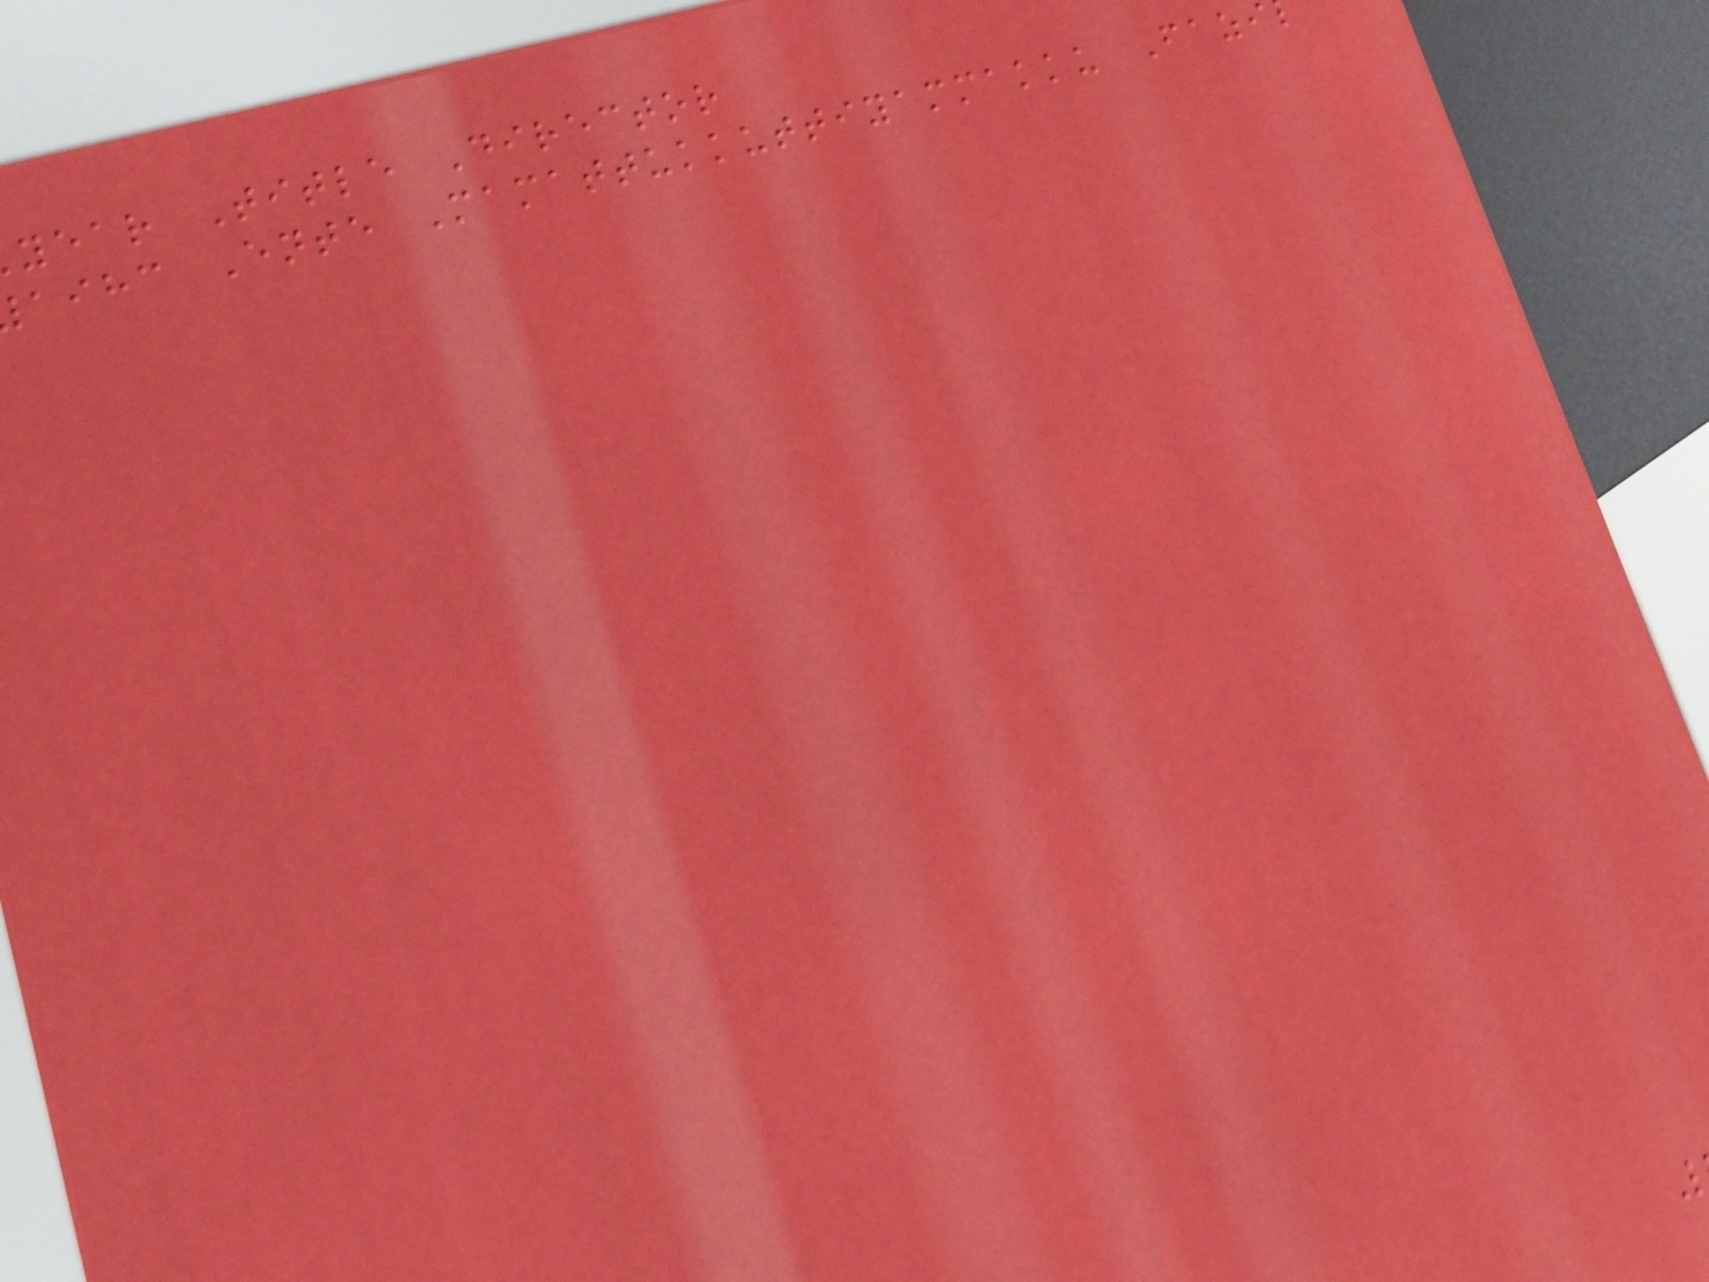year Title Director
aihc Ente Mamattukkuttiyammakku Fazi
